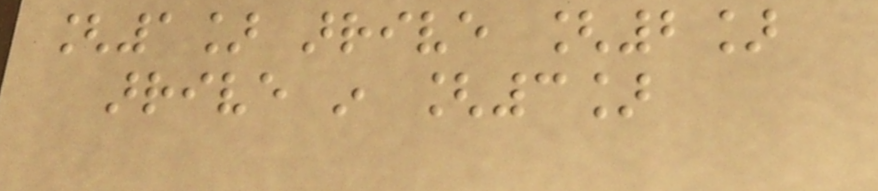[1] arrive [2]
arrive in [3]
